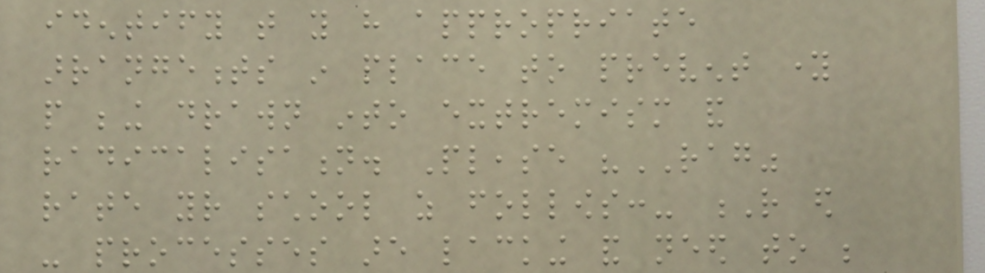identify that you have appropriate
arrangements in place to prevent young
people being drawn into extremism and
radicalisation. Please "RAG"
rate your school as follows:- R ed
- processes are lacking and need to be
